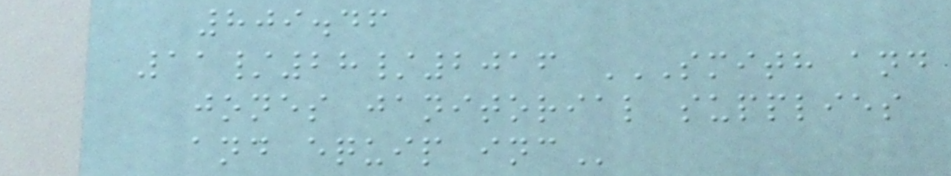809.46
11/28/2016 SMITH AND
JONES JANITORIAL SUPPLIES
AND EQUIP INC
